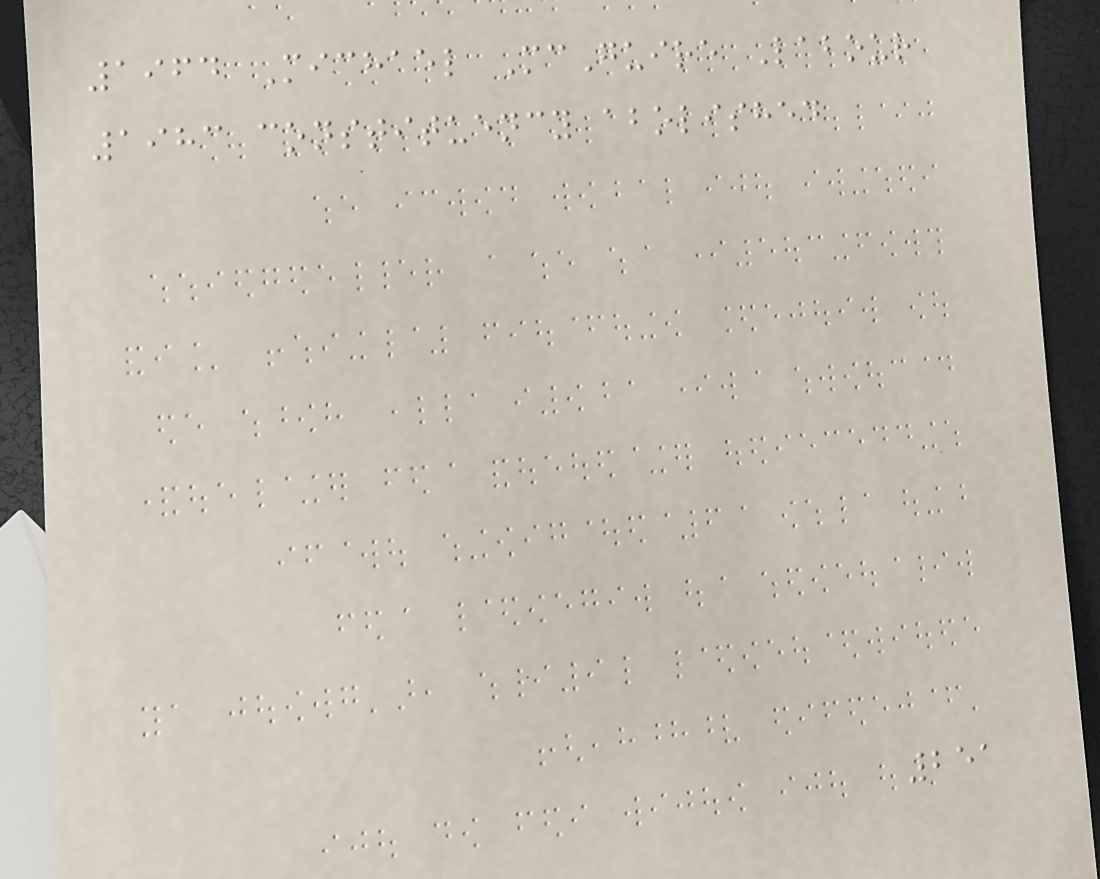1964 Michael McGuire Labour
1983 constituency abolished
251
